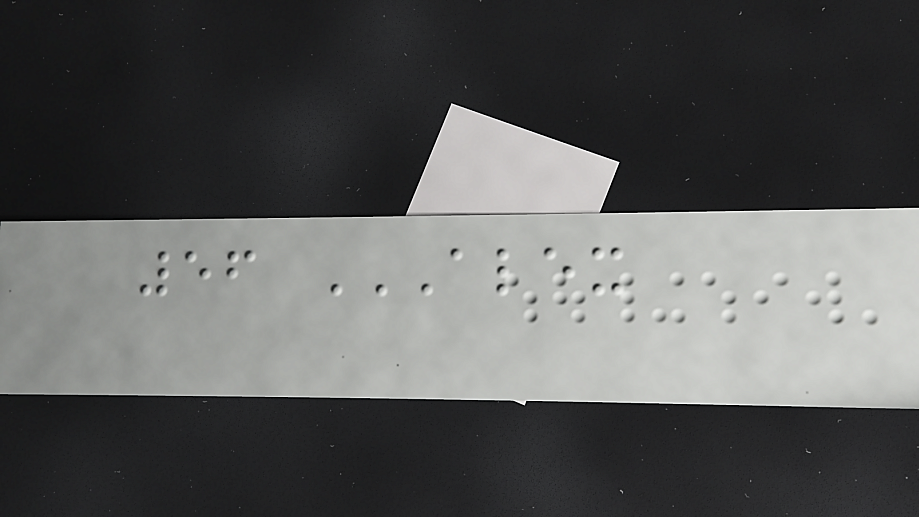56 ALEX
